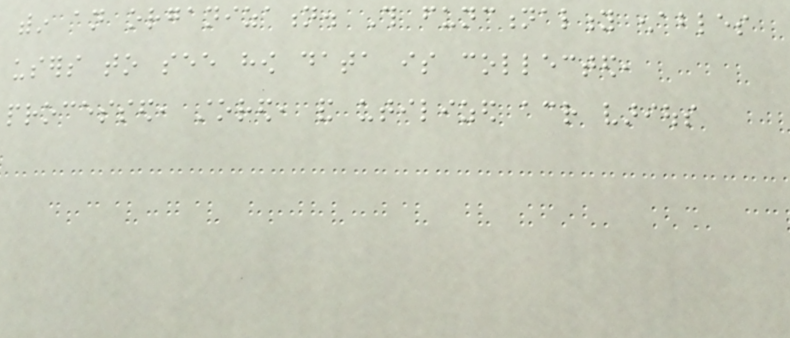within an organization. This functionality enables
users to see how data is collected,
processed, stored, and utilized across various
